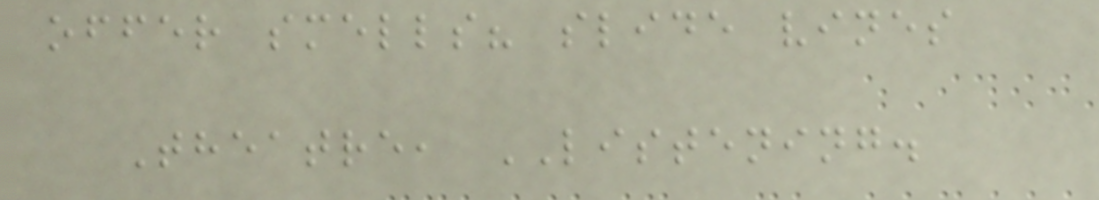offer smells? slide vines
Theatre, LISTENING.
